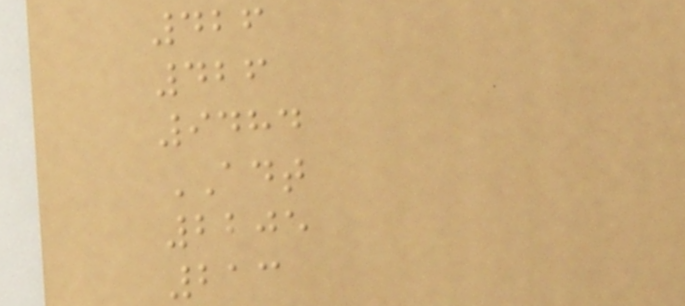426
426
9484
ADT
2205
213
